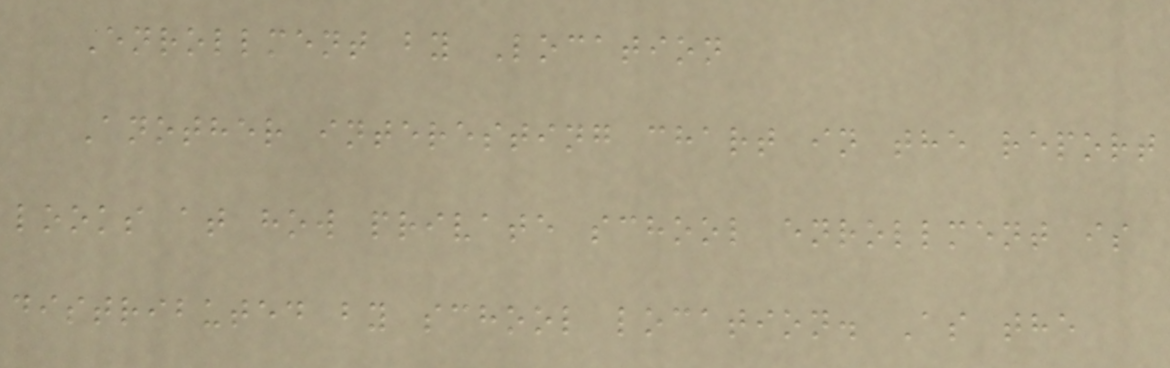Enrollment by Location
Another interesting chart in the report
looks at how private school enrollment is
distributed by school location. As the
